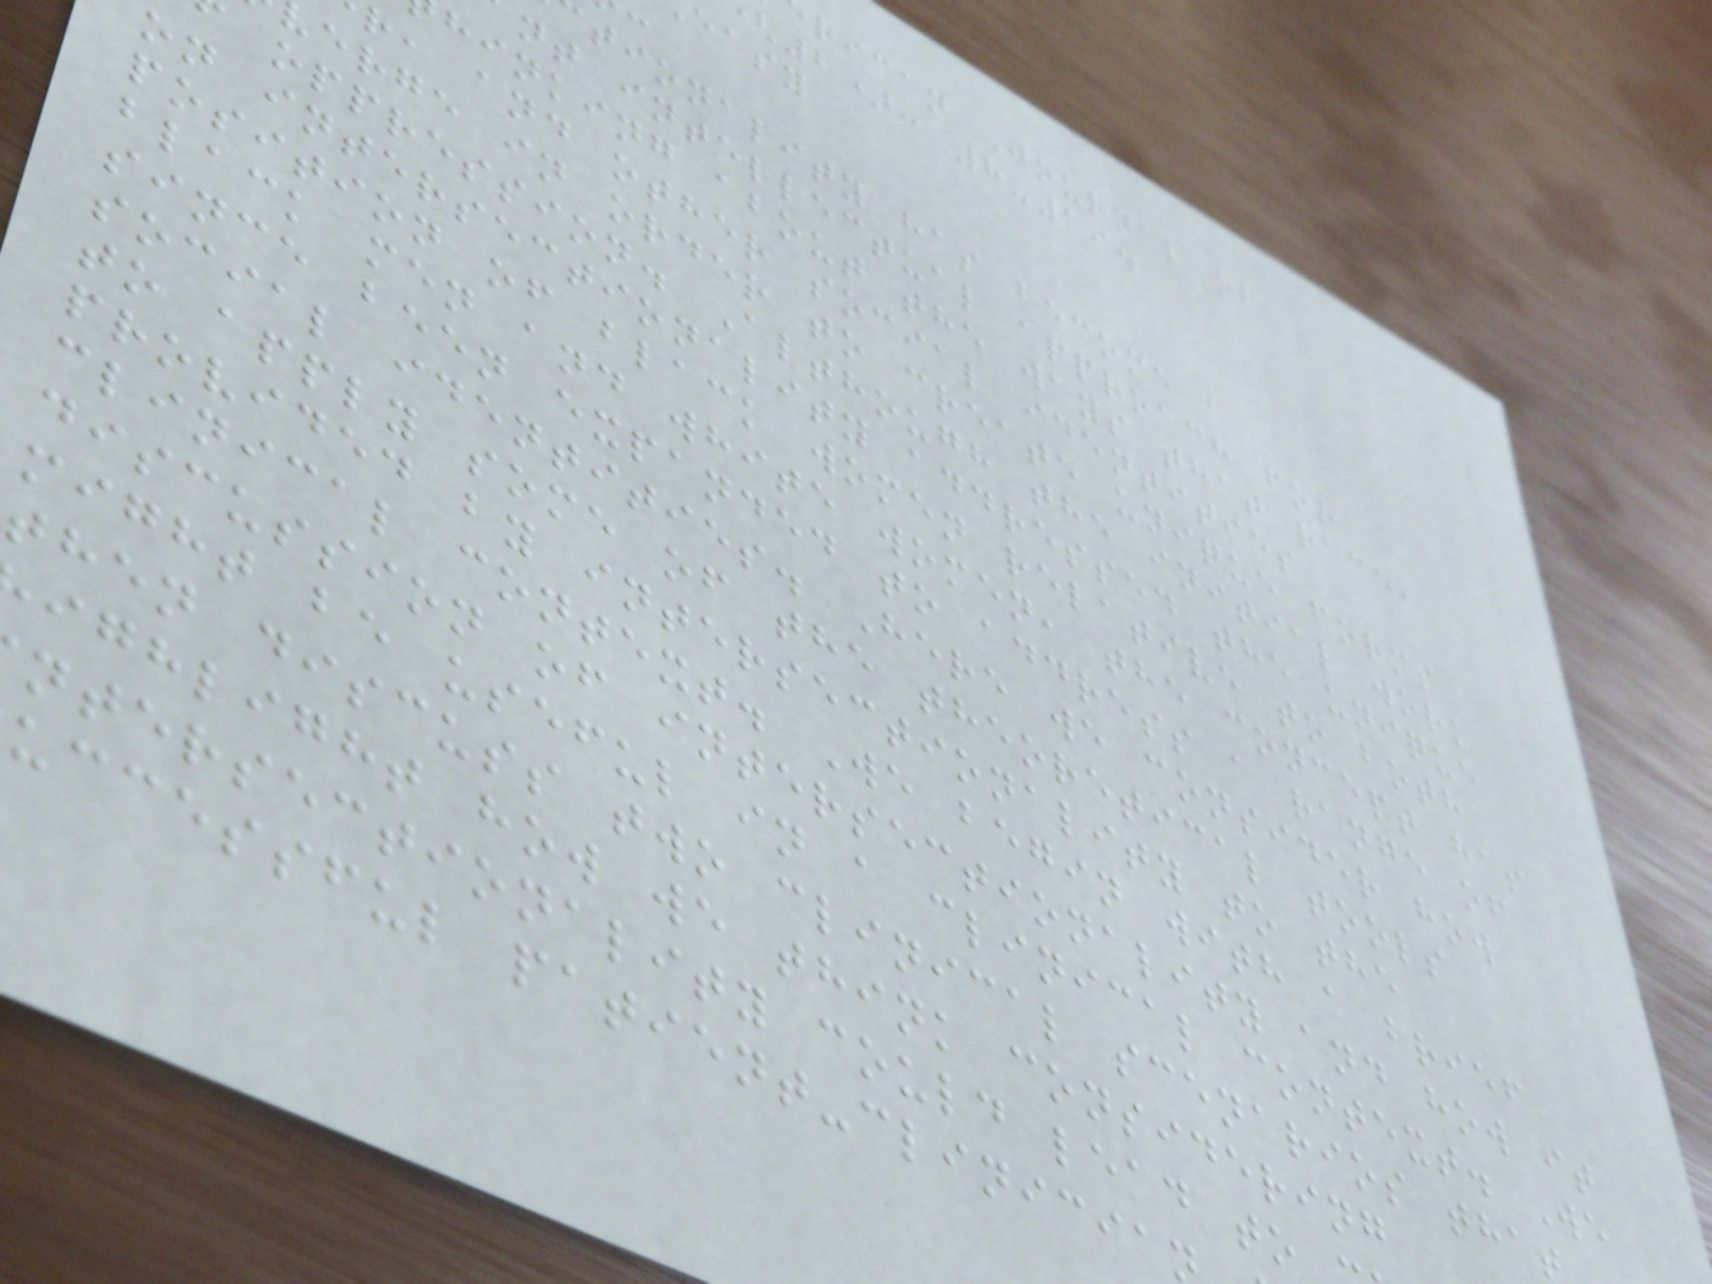rican Journal of
2): 8-19.
tionality has become a
nt intellectual approach for
hinking about the ways that race,
r, and other social identities
erge in order to create unique forms
oppression. Although the initial work
on intersectionality addressed the unique
position of black women relative to both
black men and white women, the concept has
since been expanded to address a range of
social identities. Here we consider how
to apply some of the theoretical tools
provided by intersectionality to the
clinical context. We begin with a brief
discussion of intersectionality and how it
might be useful in a clinical context. We
then discuss two clinical scenarios that
ighlight how we think considering
ntersectionality could lead to
uccessful patient-clinicia
